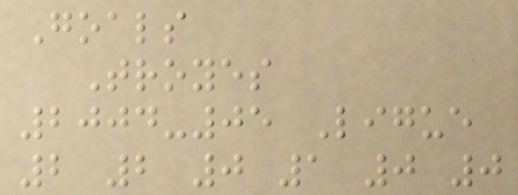Goals
Troyes
2004-05 Ligue
2 2 0 1 0 0
